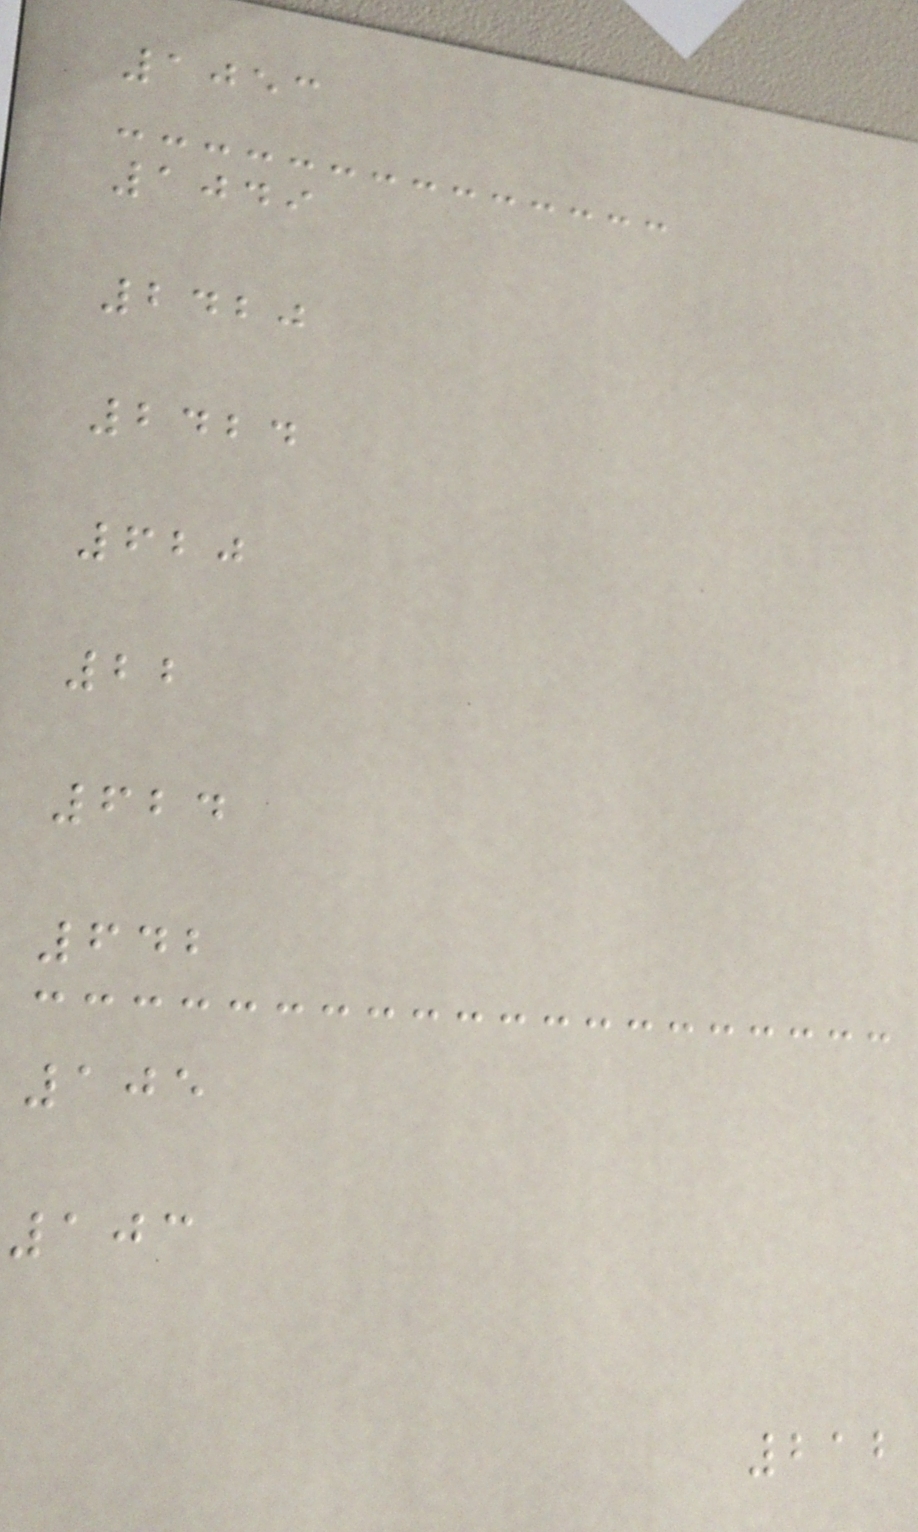1053
1049
2420
2424
620
22
624
642
105
103
212
